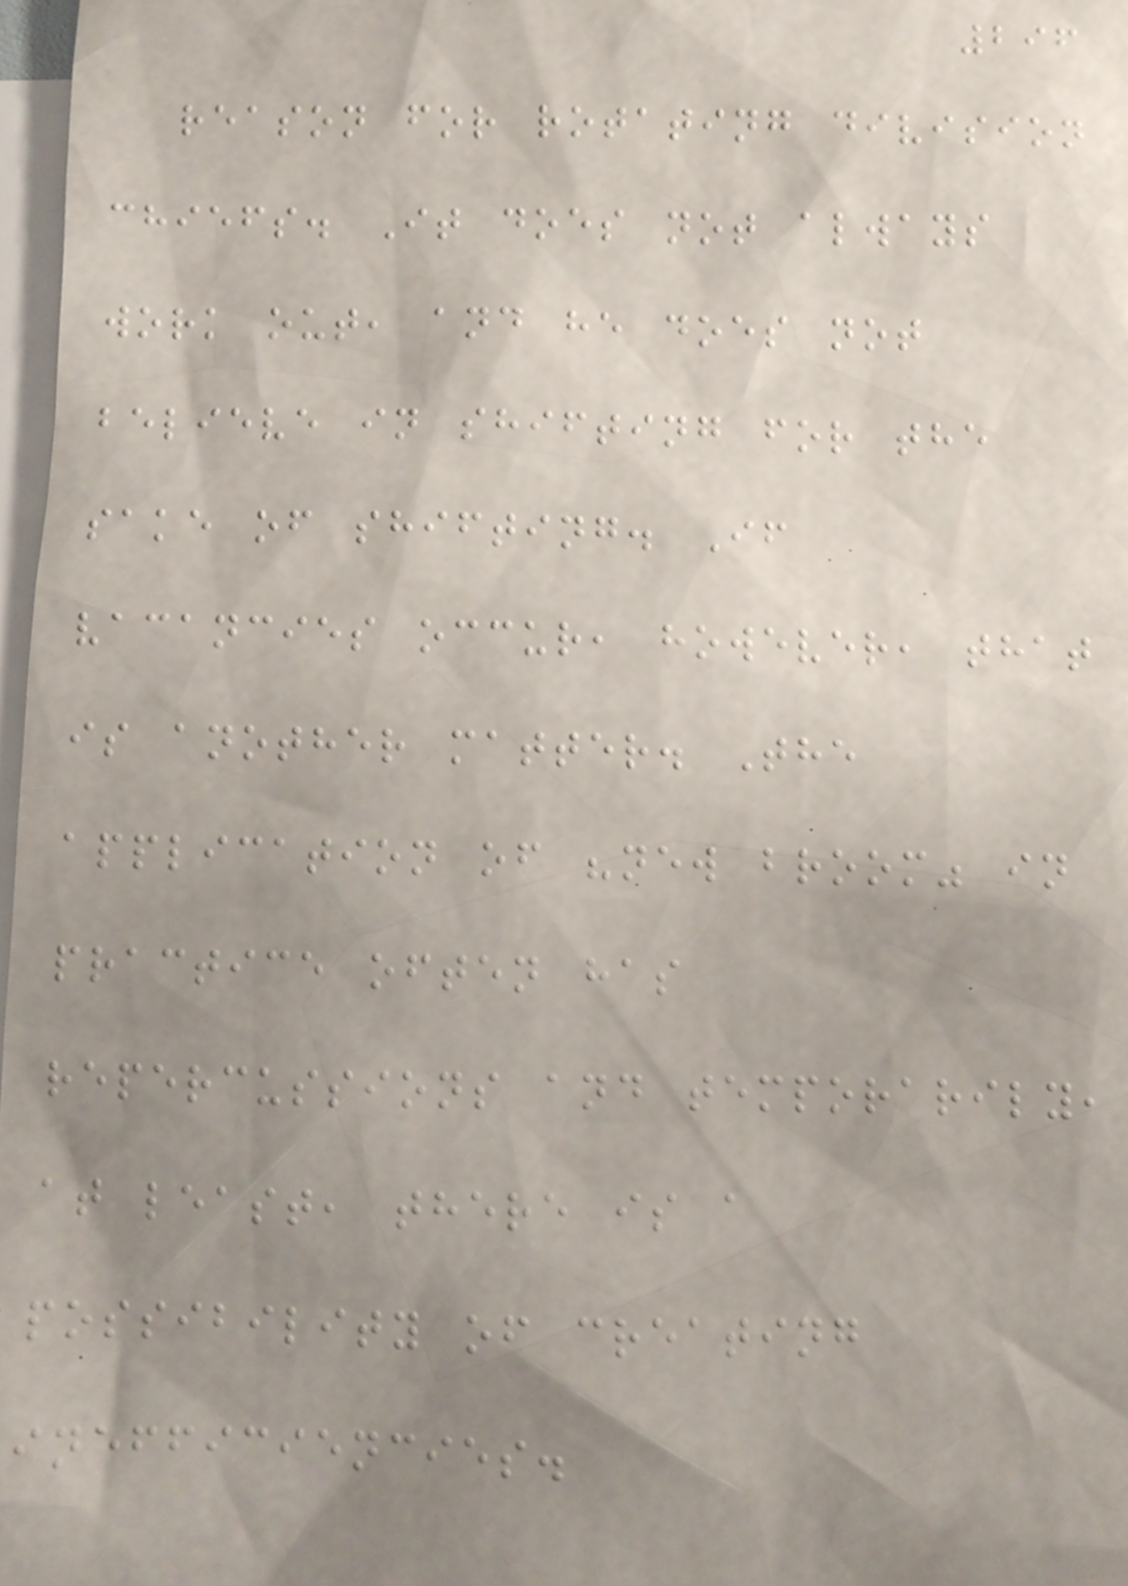296
reason for rotating division
chiefs. It does not always
work out, and he does not
believe in shifting for the
sake of shifting. If
vacancies occur, however, that
is another matter. The
application of "new broom" in
practice often has
repercussions and temporarily,
at least, there is a
possibility of creating
inefficiencies.
